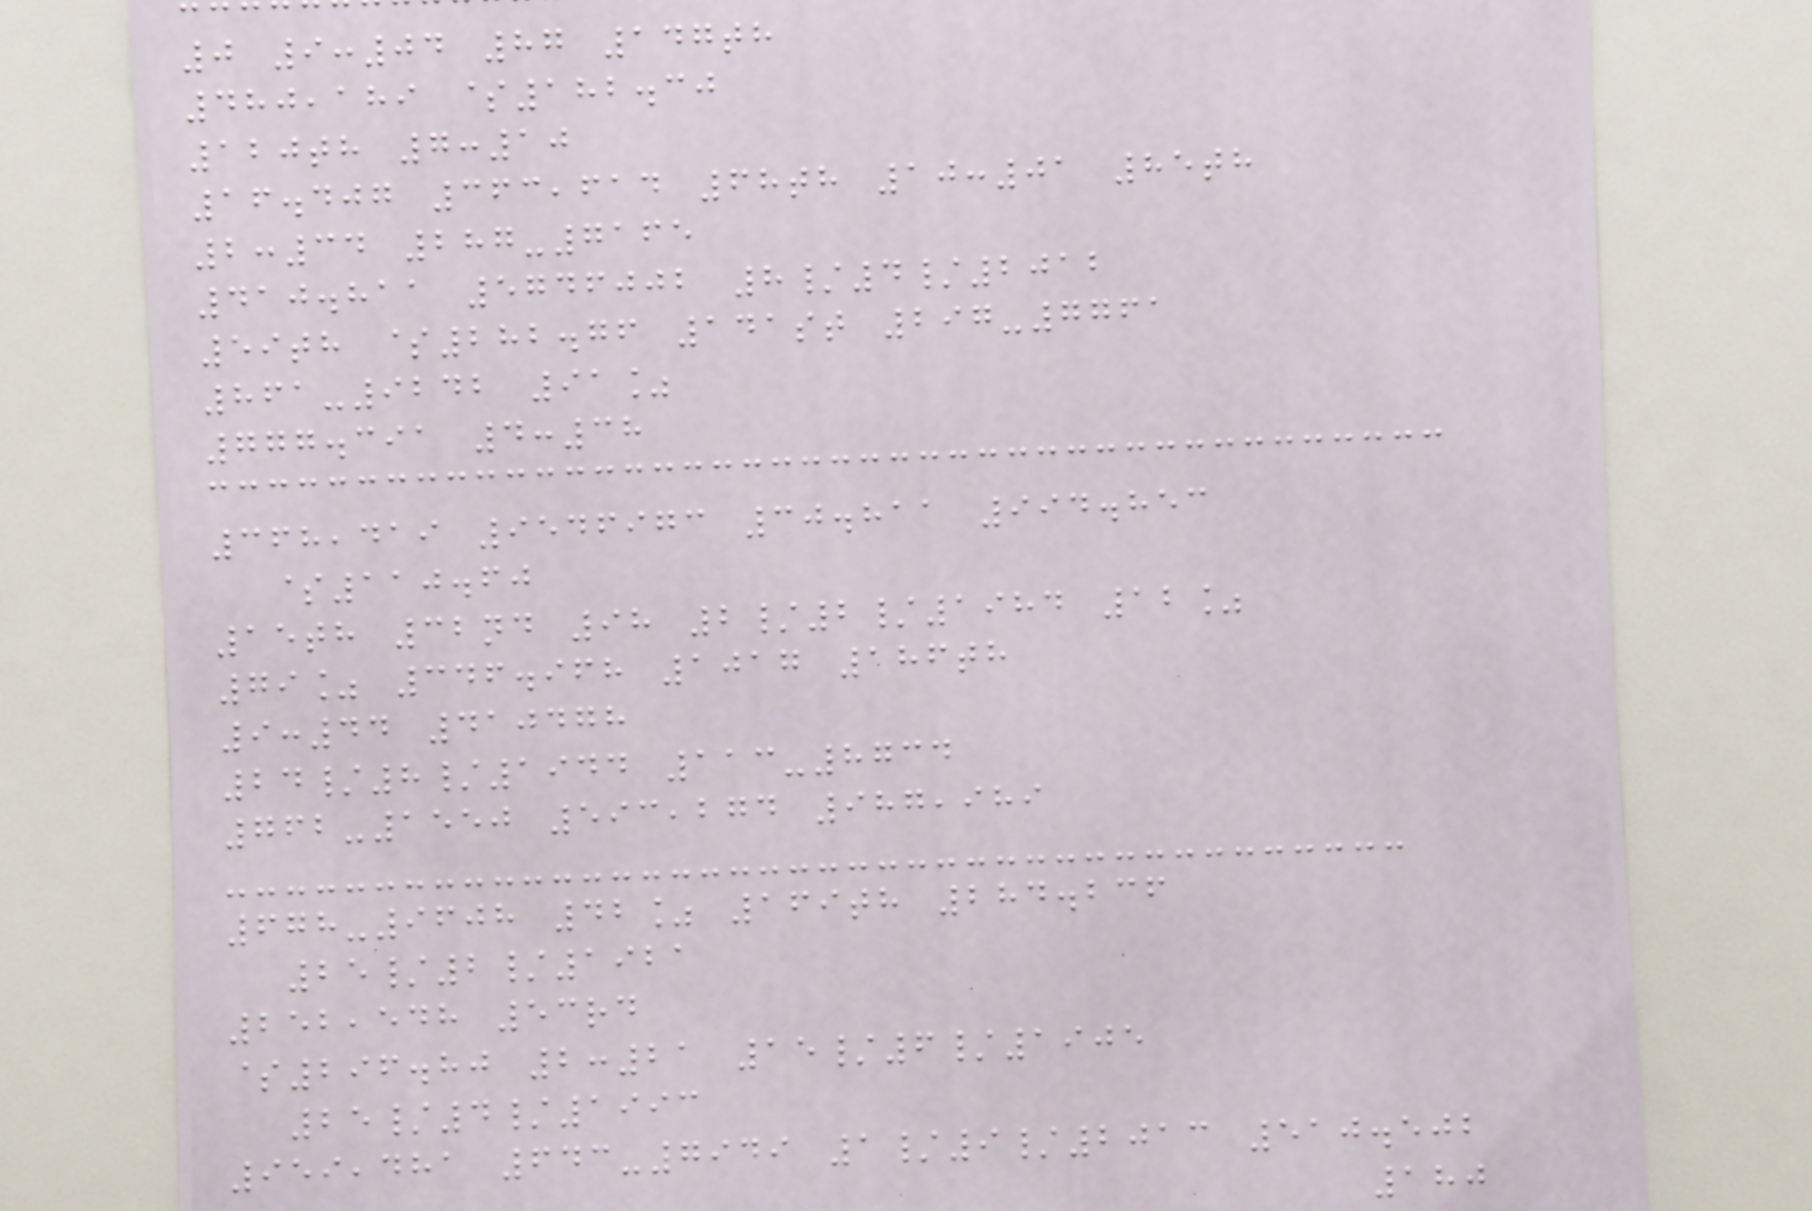0 9:04 87 147th
480,189 $182.30
120th 7:10
16.407 363,614 68th 10:01 85th
2:34 287-7165
410.811 5746002 8/4/2012
59th $282.76 141st 297-7761
861-9242 91%
777.391 4:38
368,419 9546973 30.811 994.853
$110.60
15th 32nd 98 2/2/1984 12%
79% 346.968 1017 186th
9:44 410478
24/8/1944 113-8734
762-1550 593,274 987,989
678-9608 42% 169th 284.236
25/2/1921
252,548 53rd
$296.80 2:21 15/6/1905
25/4/1993
959,481 643-7949 1/9/2013 510.502
180
